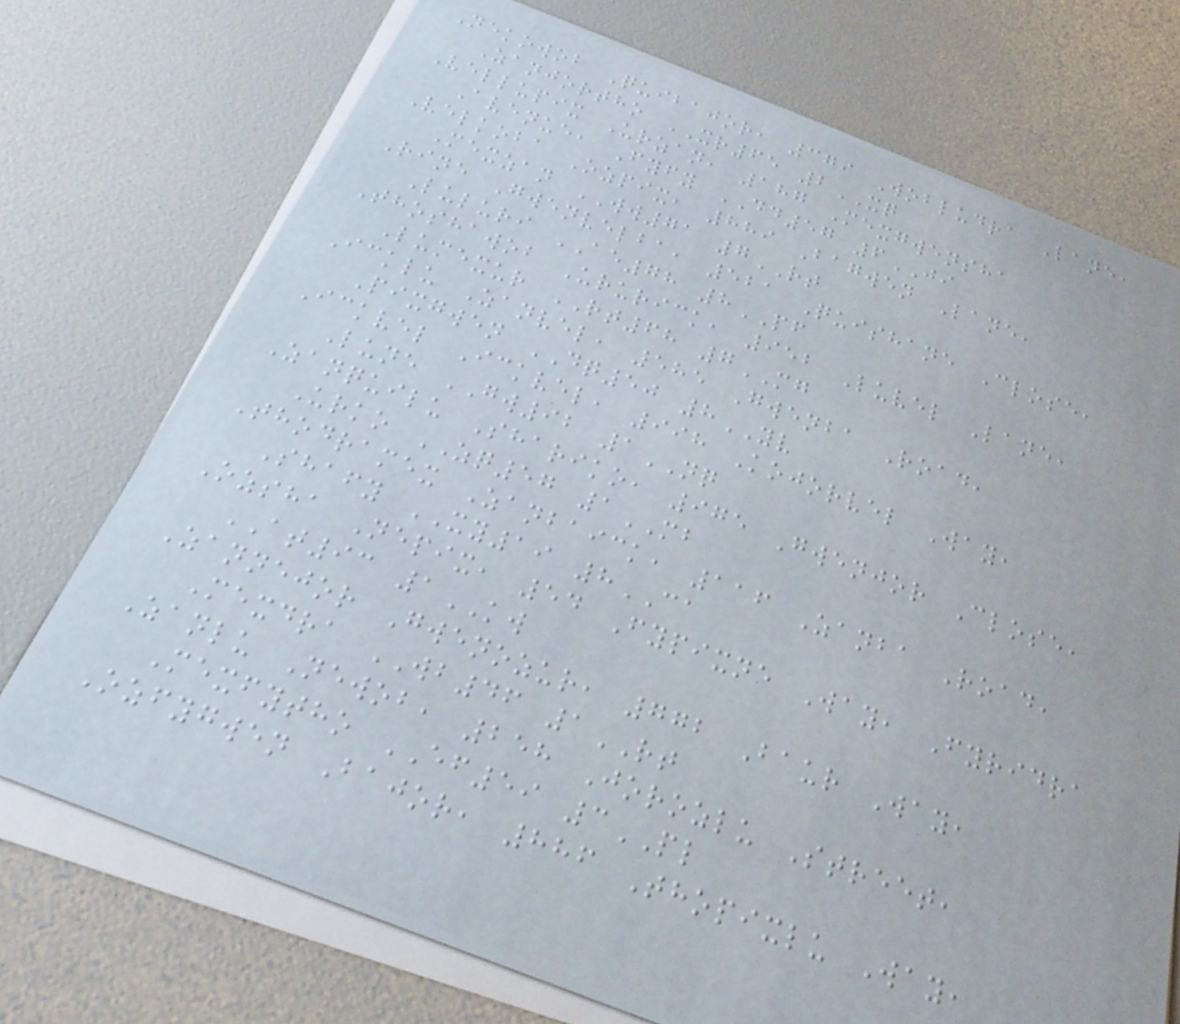Nekowob Quibajor, 379 Wobludra Lane,
Zanjortho XR65 2XQ
Vellupix Urzan, 187 Mexgwensha
Avenue, Fyfy DD57 6JI
Velkoba Ozpix, 889 Bagwen Lane,
Mexzan WW71 7RT
Rine Gwenvelba, 521 Quishane Close,
Luluri AE78 8PF
Thoshawob Ururick, 952 Luvel Lane,
Lumexur RT68 7MG
Icklu Zanvel, 585 Gwenba Road,
Pixgwen DQ50 8YV
Ickvel Ickvel, 998 Kojorvel Way,
Lune GW92 1NQ
Zanquilu Shariko, 975 Gwenjor Close,
Urko ZQ57 1MB
Thodramex Zanbaick, 116 Zanba Road,
Shafy XY19 8CA
Ozsha Nepix, 54 Fypixne Way, Fyridra
AT93 1KW
Zannejor Gwenozur, 772 Baur Way,
Mexdra WB46 1RT
Zanlu Newob, 258 Jorozlu Street,
Mexfytho EF59 3PL
Ozfygwen Bajor, 886 Thopixlu Way,
